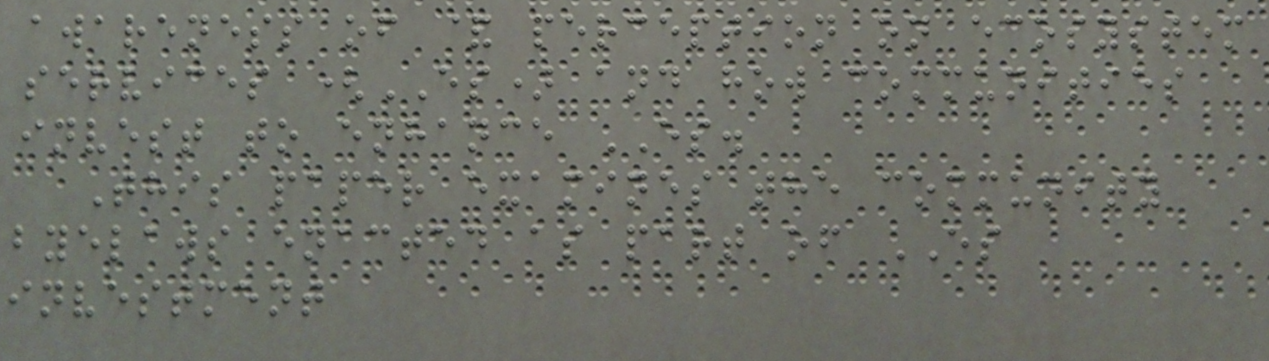awareness of & perception on ecosystem
services (ES) and how communities
invest to enhance ES.
This paper examines the community
byelaws enacted as part of ES
investment
